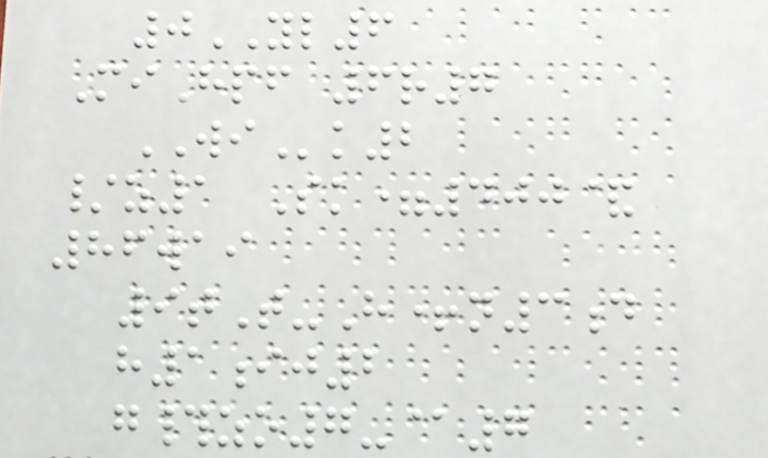0YL6
MiHpf 6r7
WIk2
/z1 Sk=400&
86wai
9tT-H+n3d
h1ij2
g#zo7-@7
